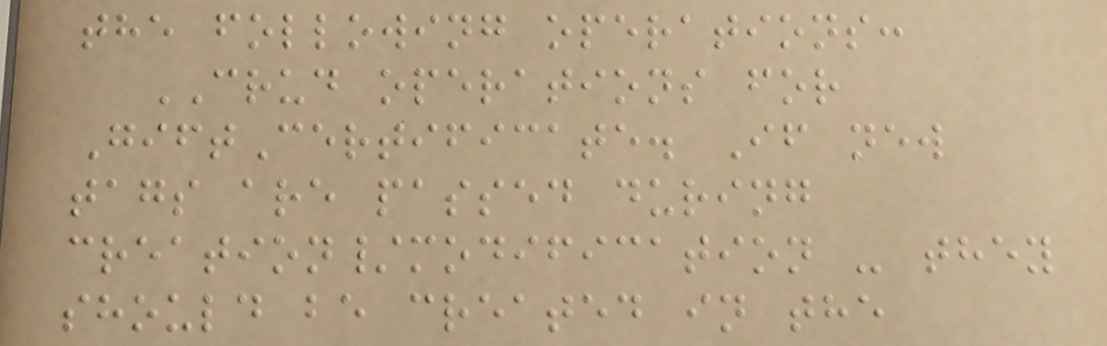the following operations:
CRUD operations for
GiftCertificate. If new
tags are passed during
creation/modification - they
should be created in the
